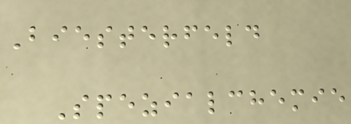Biesterfeld
Spezialchemie
